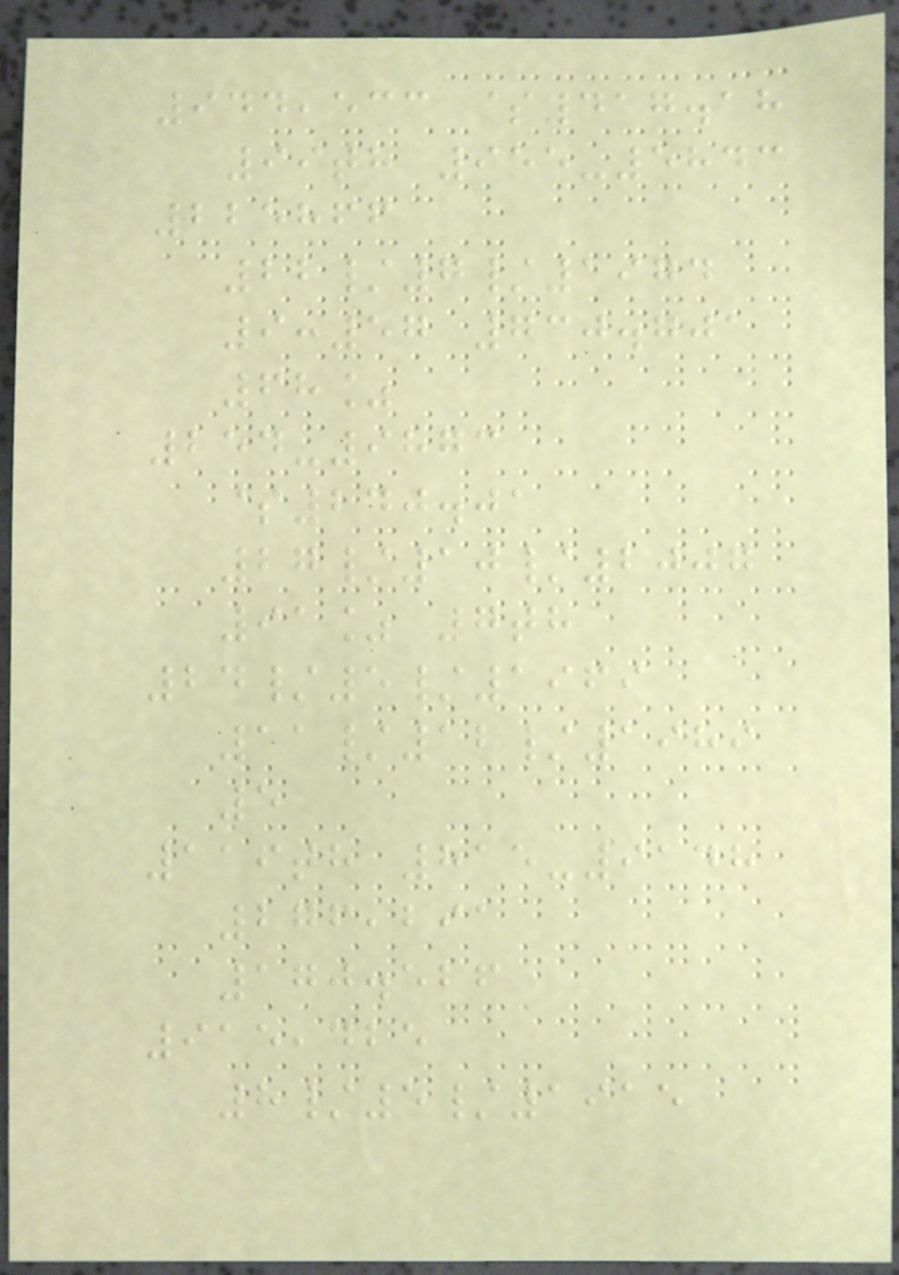944,533 $417.18
99th 955-5843
225866
22/7/1974
9:57 730.701
68%
254-9873
$240.01
27/10/2007
91% 7th
24/5/1969
11/12/1989
5
116th 815-9148
276,291
170.526
915,425
8/5/1915
